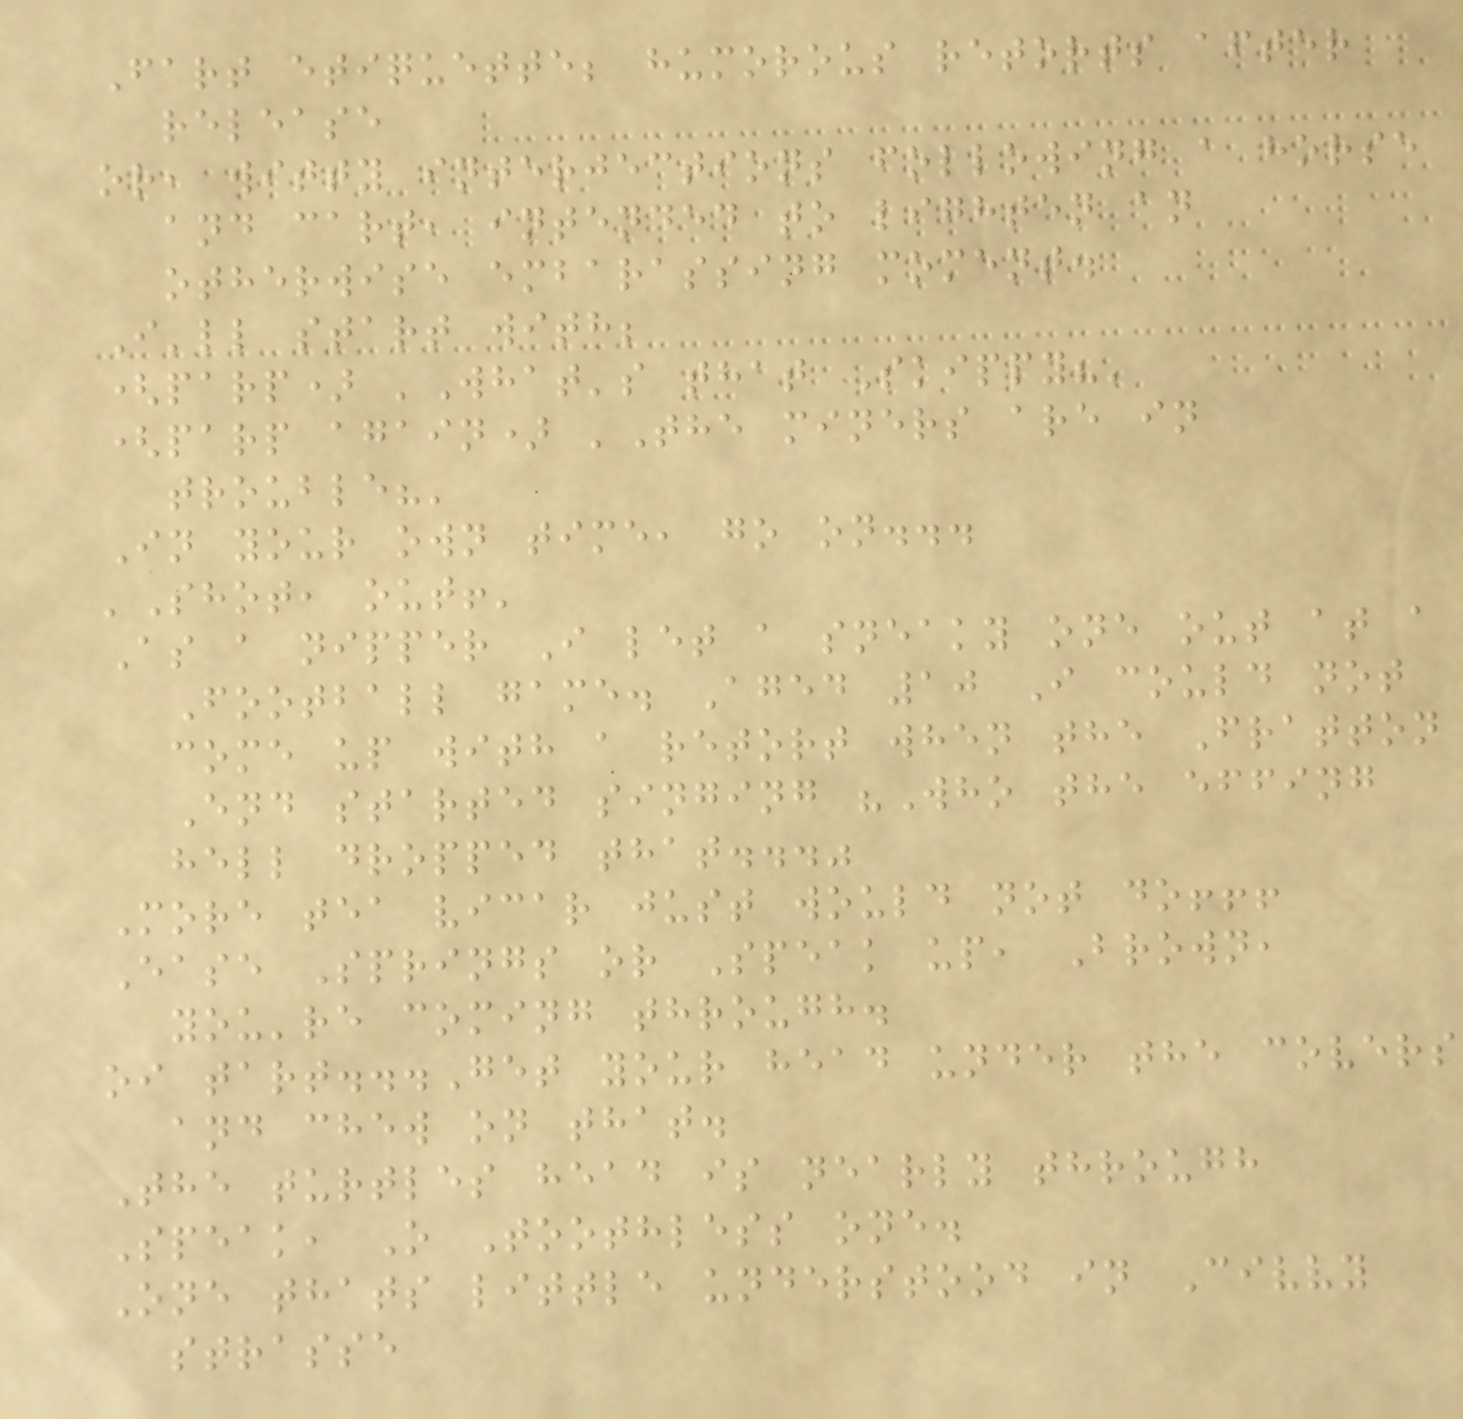Fart etiquette; humorous retorts after
release
or, witty interjections following a horse
and cart, intended to lighten an
otherwise embarassing moment.
I'll start with;
(parp) 'What's that Skippy?'
(parp again) 'The miners are in
trouble?'
In your own time, go on...
'Shot, out!'
As a nipper I let a sneaky one out at a
Football game. Aged 10 I could not
come up with a retort when the Fratton
End started singing "Who the effing
hell dropped that..."
More tea vicar just would not do!!!
Ease Springs or Speak up, Brown,
you're coming through.
oi tart...Get your head under the covers
and chew on that.
The turtles head is nearly through
Speak, O Toothless one.
One thats little understood in Civvy
strasse
